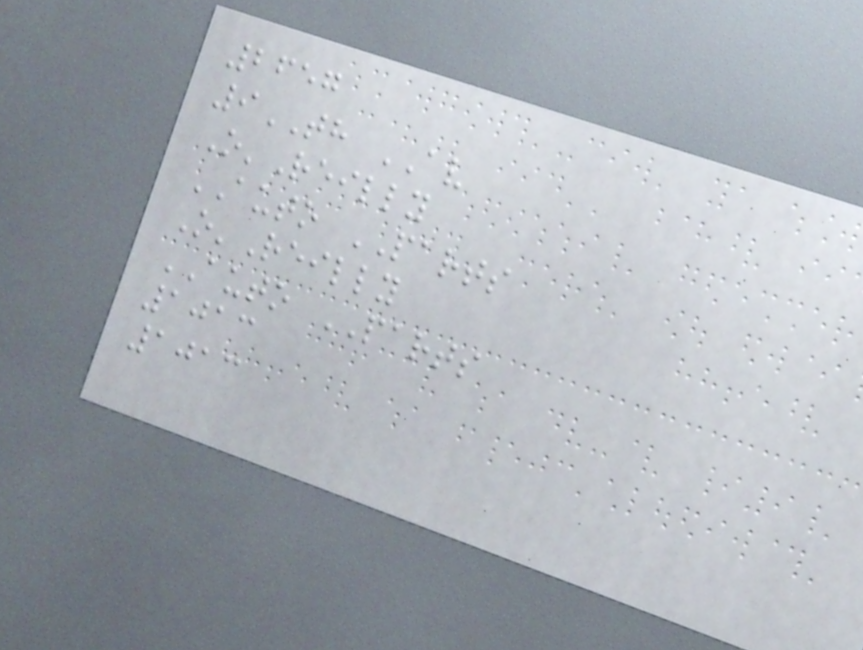2657
9TH AV
O'Reilly
AUTO PARTS
O'Reilly
AUTO PARTS
1013
1013
